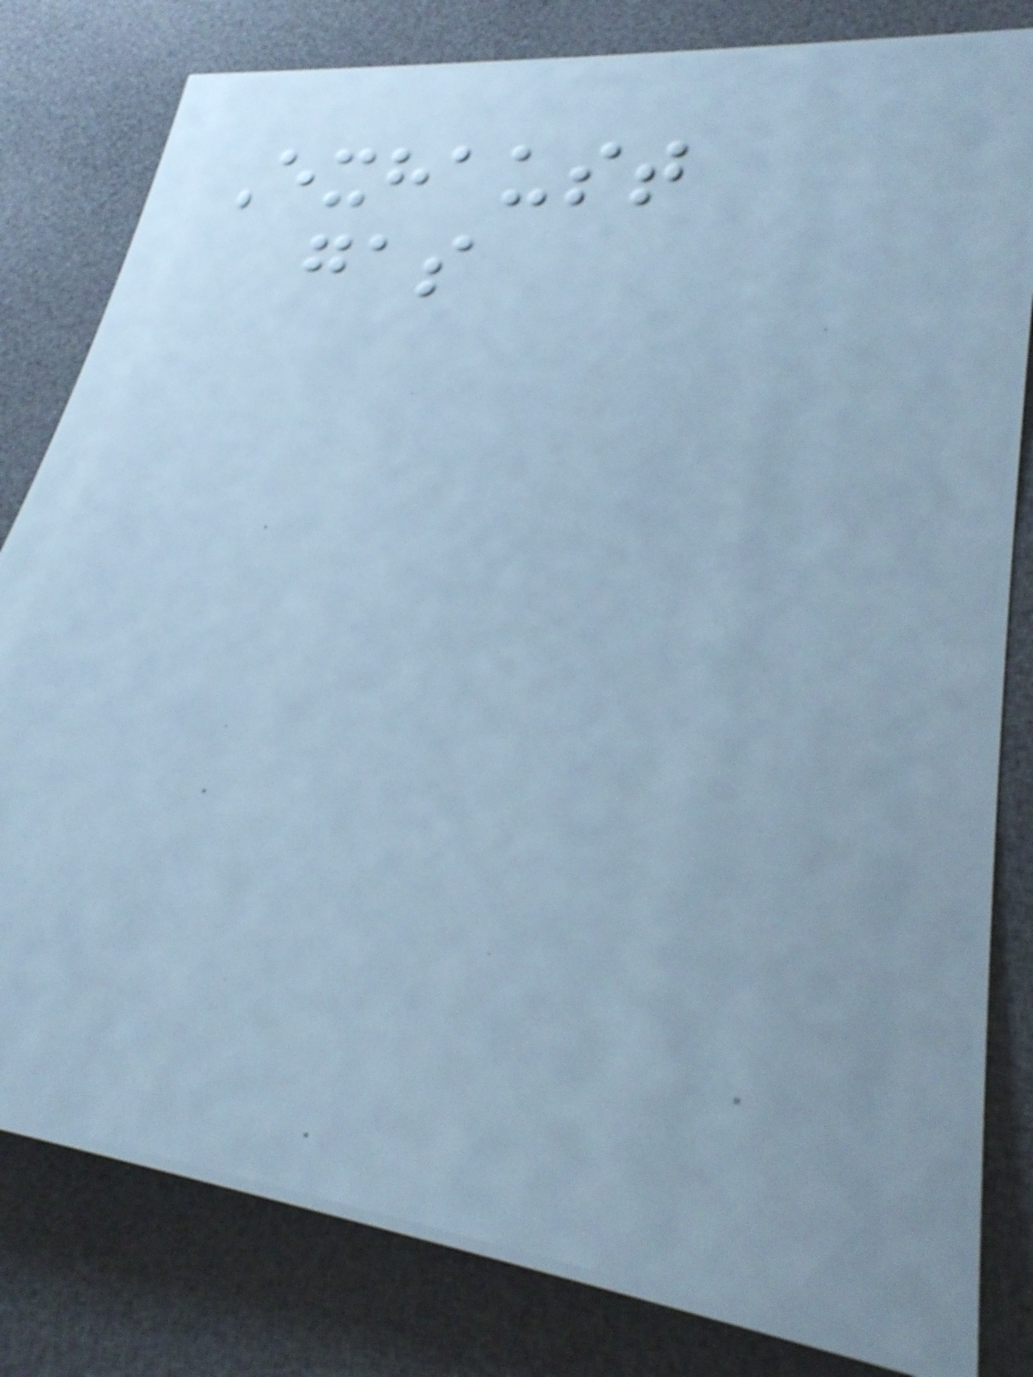Exhaust
gas
